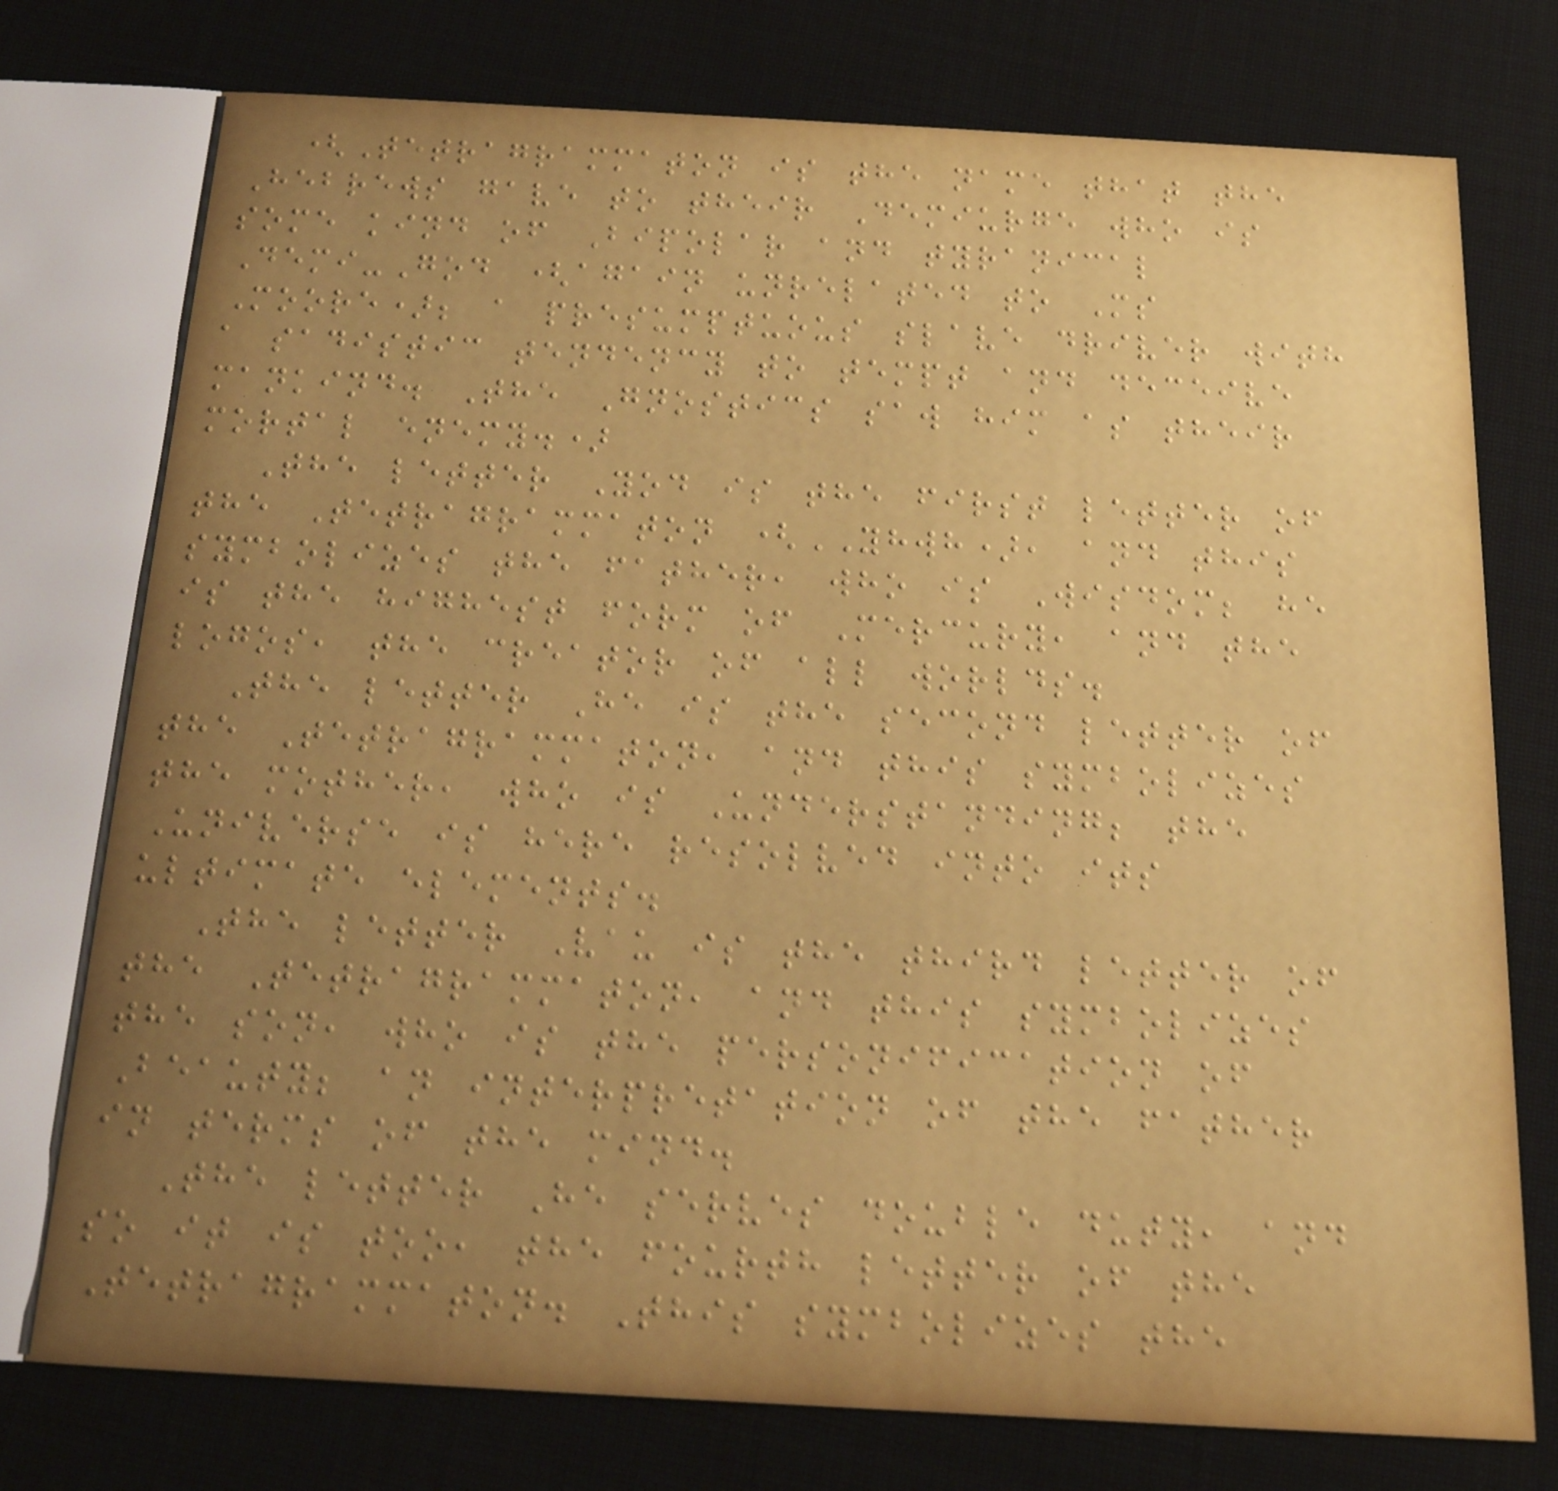(Tetragrammaton is the name that the
Hebrews gave to their Demiurge who is
some kind of Bipolar and tyranical
Demi-God (again unrelated to Ms
Moore); a presumptuous slave driver with
a sadistic tendency to tempt and deceive
mankind. The Gnostics saw him as their
mortal enemy.)
The letter Yod is the first letter of
the Tetragrammaton (YHWH), and this
symbolizes the father, who is Wisdom; he
is the highest form of Mercury, and the
logos, the creator of all worlds.
The letter He is the second letter of
the Tetragrammaton, and this symbolizes
the mother, who is Understanding; the
Universe is here resolved into its
ultimate elements.
The letter Vau is the third letter of
the Tetragrammaton, and this symbolizes
the son, who is the personification of
Beauty; an interpretation of the father
in terms of the mind.
The letter He serves double duty, and
so it is too, the fourth letter of the
Tetragrammaton. This symbolizes the
